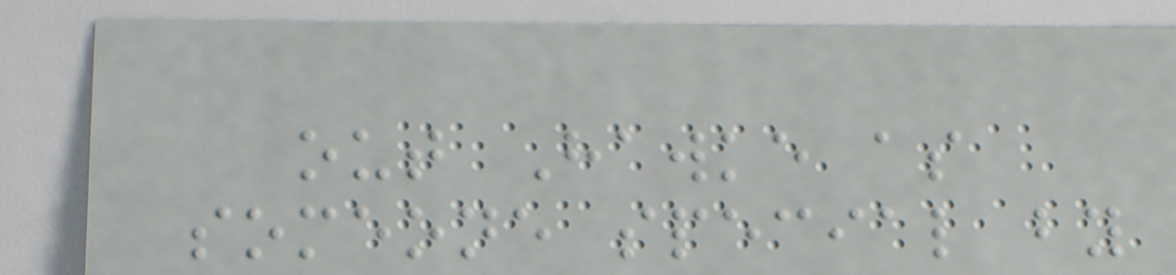out Hawke as
someone special by
